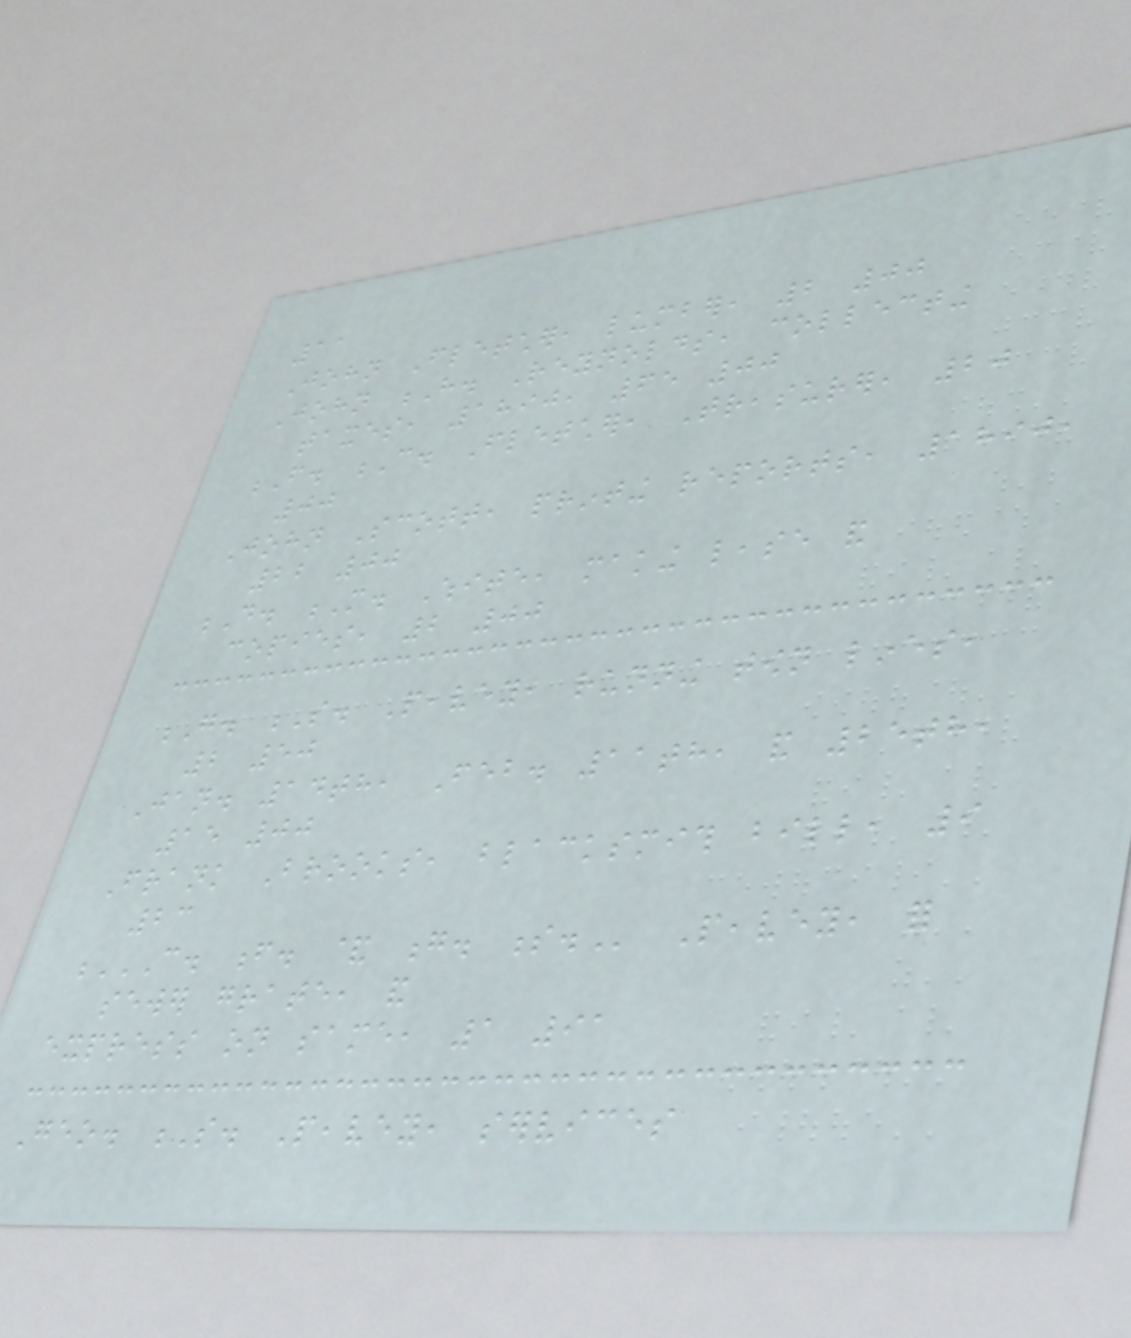11
John Fletcher, lumber, 2 00
John H. Reynolds, collecting
taxes, 1890, 65 00
F. C. Fletcher, Treasurer, 20
00
John Scott, printing reports, 1890,
22 00
D. M. White, making lease and
copies, 2 00
G. S. Peavey, running town lines,
2 50
Jan. 14th, Feb. 11th, and 25th,
15 00
Frank Brooks, blacksmith bill, 9
23
C. F. & G. S. Peavey, for
sewer grate, and
express on same, 1 91
Geo. S. Peavey, services
